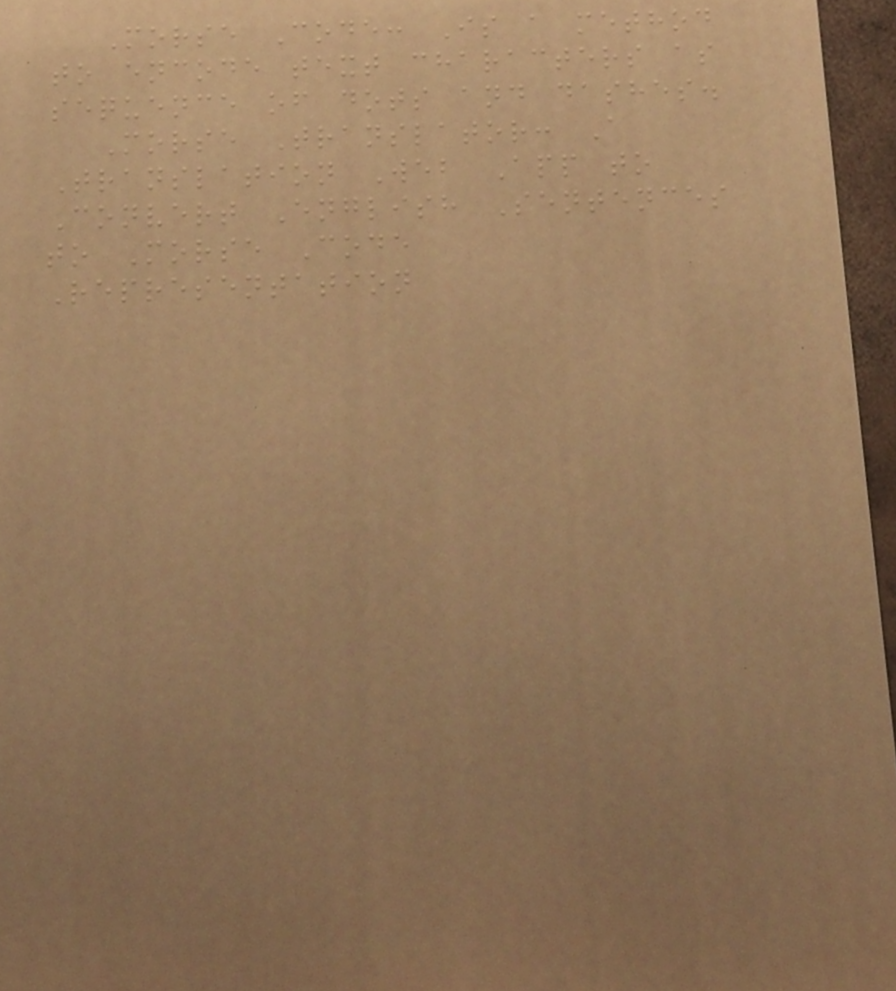Morse Code: Is a method
to encode text characters as
sequence of dots and dashes.
Morse Translator: A
Translation Web App to
Convert English Sentences
to Morse Code
Representation
